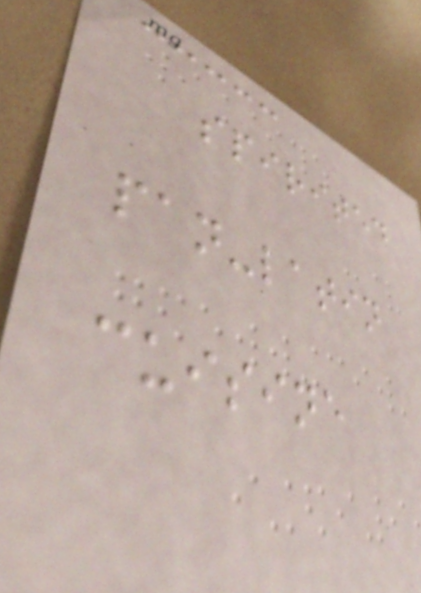spirited
pan-latin
cuisine
